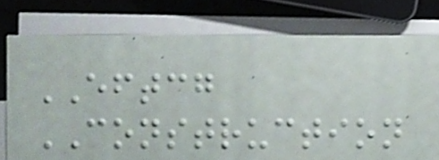EFTCG
CONSTRUCTION
